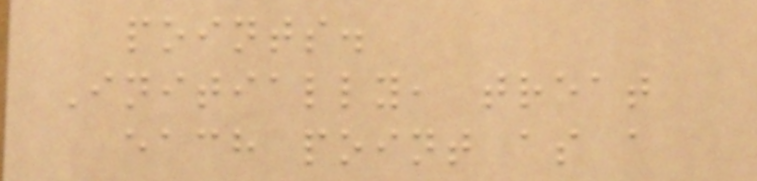points.
Initially, treat
each point as a
